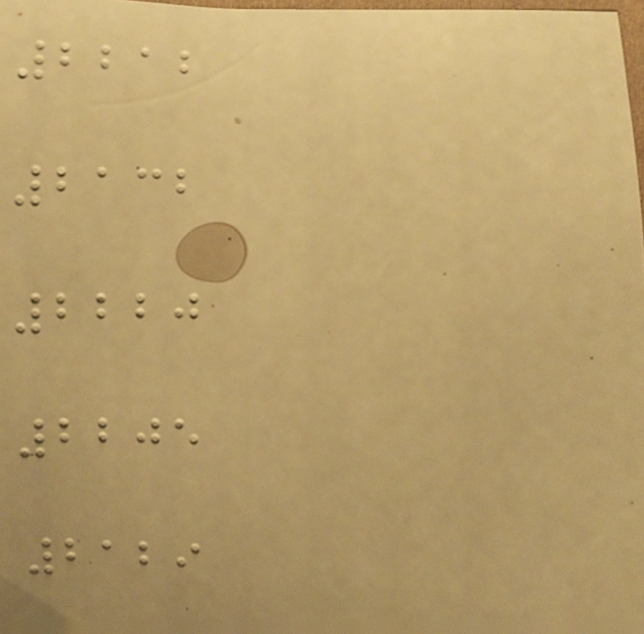2212
2132
2220
2205
2129
